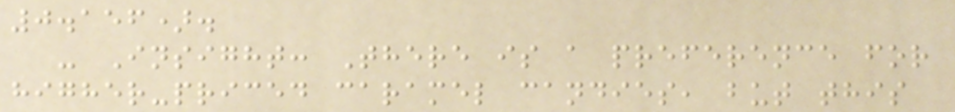0.156).
- Insight: There is a preference for
higher-priced caramel candies, but this
